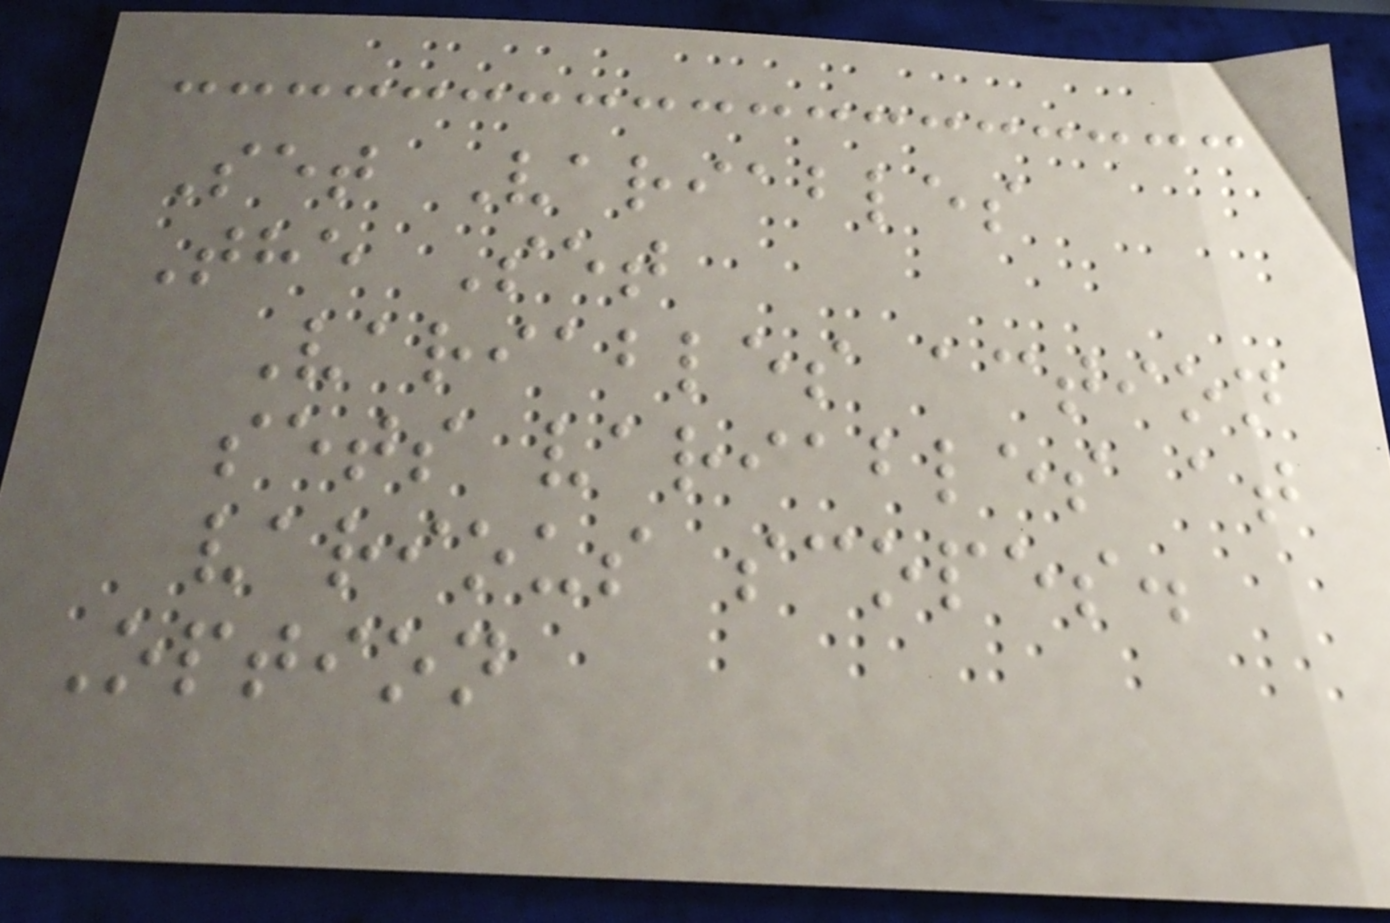Set Variables
The Set
Variables action
sets variables at
various scopes.
Option
